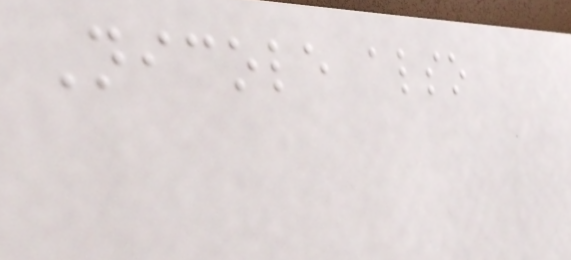Nicole also
